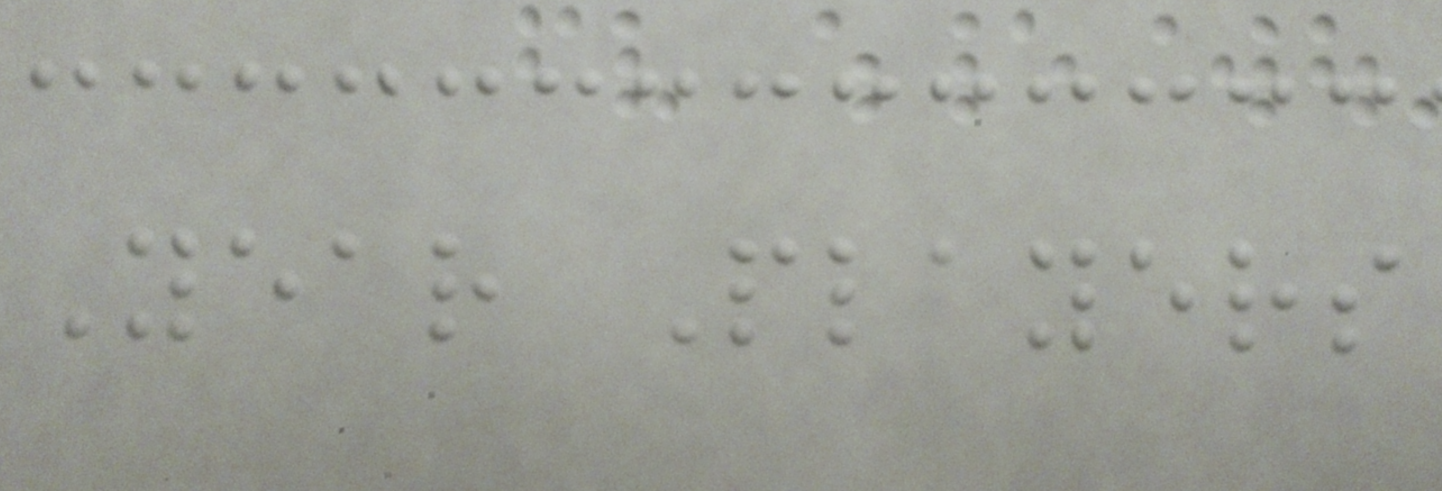Year Players
